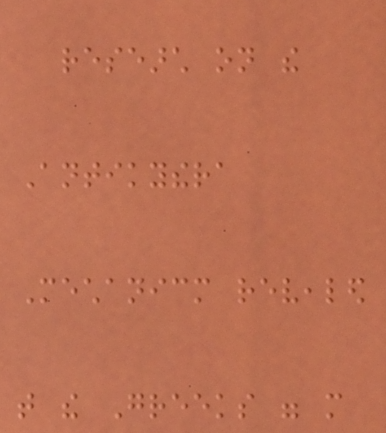research on the
Antikythera
Mechanicm revealed
that the Greeks were more
